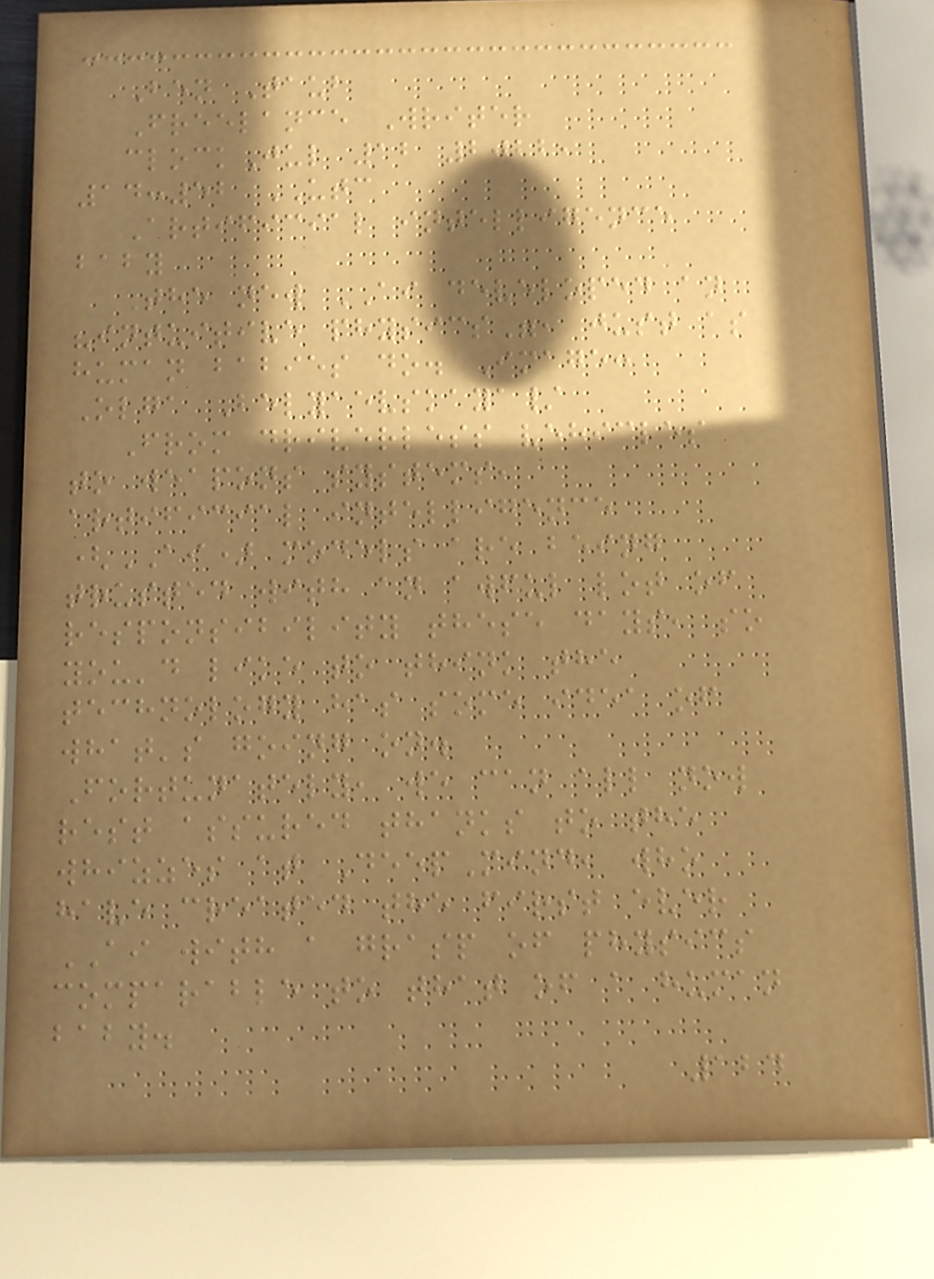Ben Taub
Freelance Writer
clockJul 12 2022,
14:52 UTC
Artificial intelligence
baby
The new AI developed an
"intuitive physics", just as
human babies do. Image:
Olga Belyaevskaya/
From driverless vehicles
to weapons systems,
artificial intelligence
(AI) models are being
trusted with an awful lot of
responsibility these days, so
you'd like to think the
technology has some idea of
what's going on.
Fortunately, we can all now
rest assured thanks to the
whizzes at DeepMind, who
have created the first ever
AI with a grasp of physics
comparable to that of a human
baby.
124
